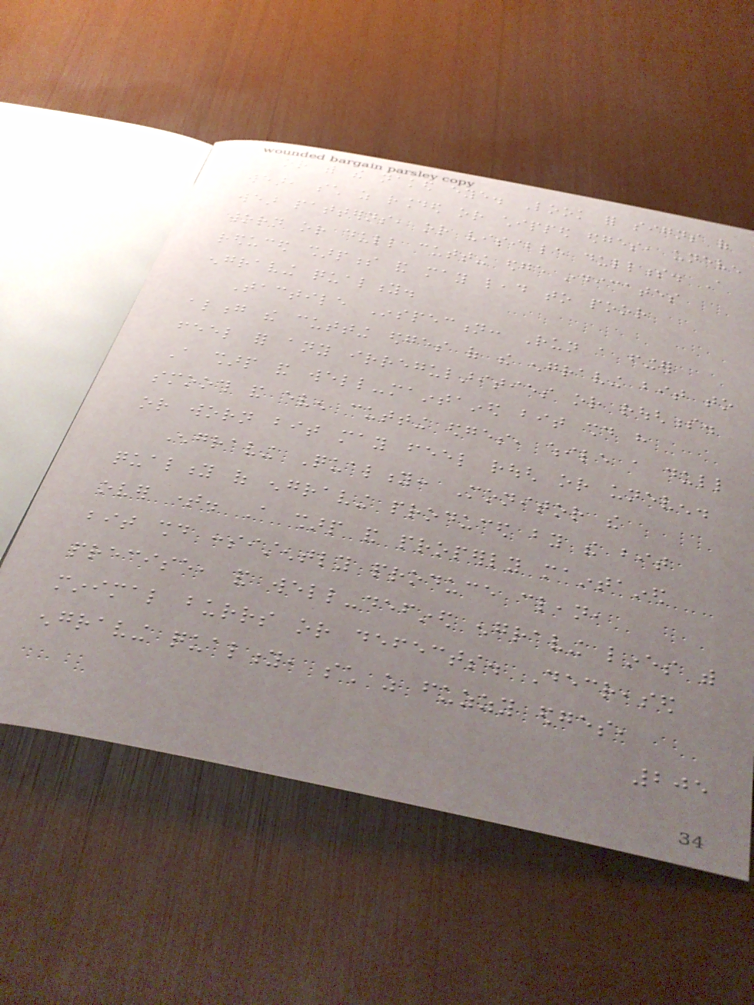or with the naked eye. Look for signs of
wear, such as rounded or chipped edges, uneven
wear patterns, or visible dullness. A
worn or dull cutting edge indicates
reduced sharpness and may lead to poor
engraving quality.
Tactile Inspection: Run a finger
along the cutting edges of the engraving bit to
feel for any irregularities or roughness.
A sharp and well-maintained bit should have
smooth and even cutting edges, while a dull
or worn bit may feel rough or uneven.
Engraving Quality: Monitor the
quality of engraving produced by the bit
over time. A sharp and properly maintained
bit should consistently produce clean,
precise, and well-defined engraving lines with
minimal burrs or defects. Decreased
engraving quality, such as fuzzy edges,
205
